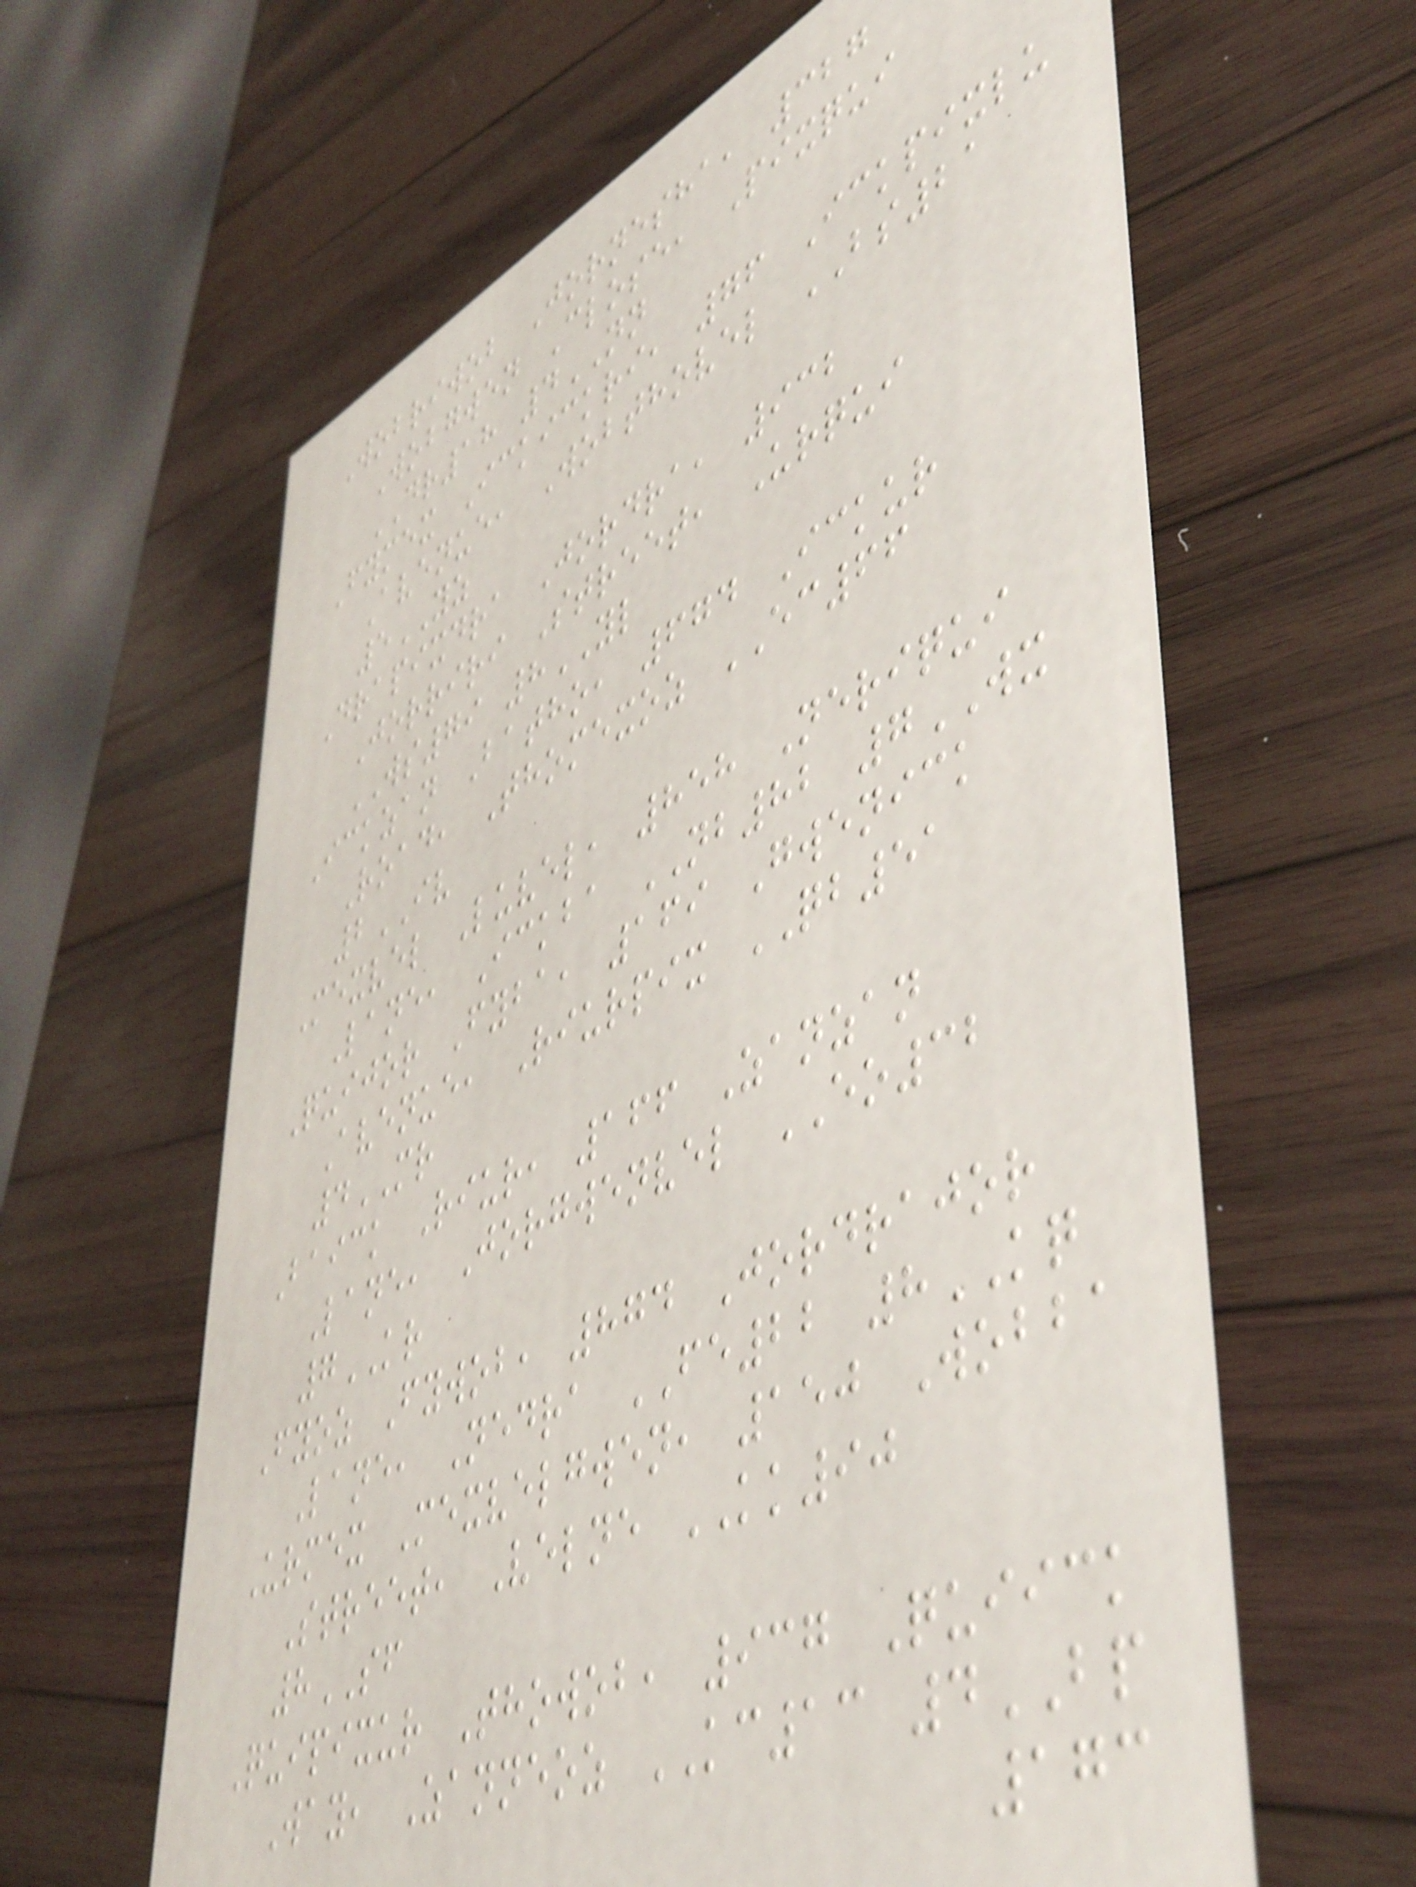Wobriwob Jornesha, 327
Wobgwen Close, Pixqui
DR18 4NN
Fymex Ickickri, 76 Ickpixlu
Avenue, Wobthovel BS21
5YZ
Drapixdra Jordra, 932
Jorriri Street, Urqui
WS79 8YL
Ickzan Batho, 674 Ickur
Road, Thomexoz EC66
2IV
Mexvel Luvel, 858 Neriqui
Lane, Ickba NB82 7WX
Quijor Fyba, 169 Gwenick
Avenue, Riurpix QB51
4MR
Baick Riur, 166 Zanzan
Lane, Jorgwenvel EO32
7KR
Fyoz Fywob, 874 Jordrajor
Lane, Nedra FE22 8KQ
Urmex Mexvelgwen, 150 Wobba
Street, Velne KK90
8SF
Quipixur Thowob, 937 Quiick
Way, Zanneoz KC13 4BP
173
